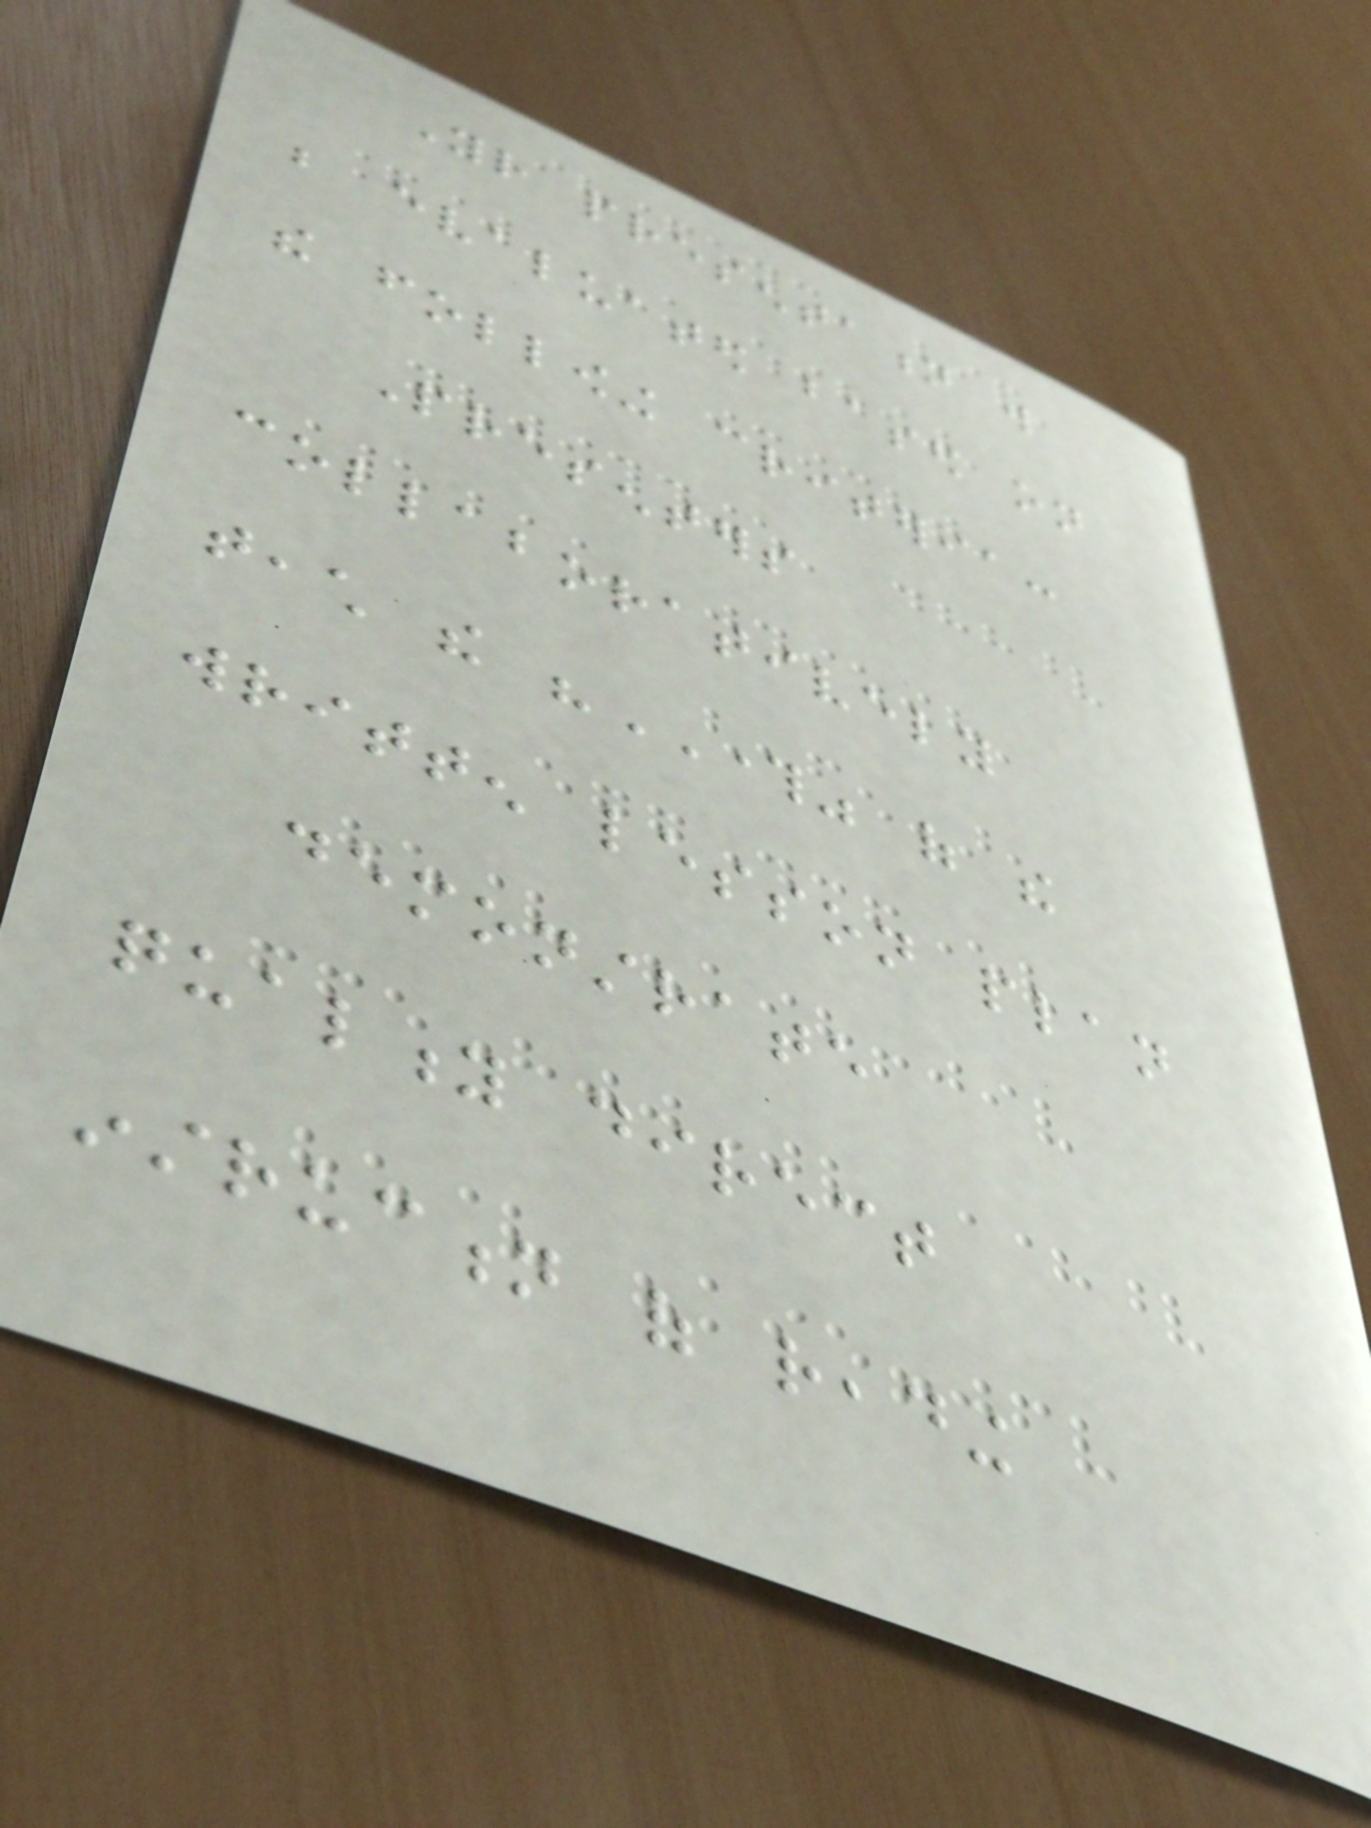Your presentation will
be evaluated based on
the following criteria:
Presenters
collaboratively
teach the "THROUGH" of the
written lesson plan
demonstrate
quality direct
instruction of reading
